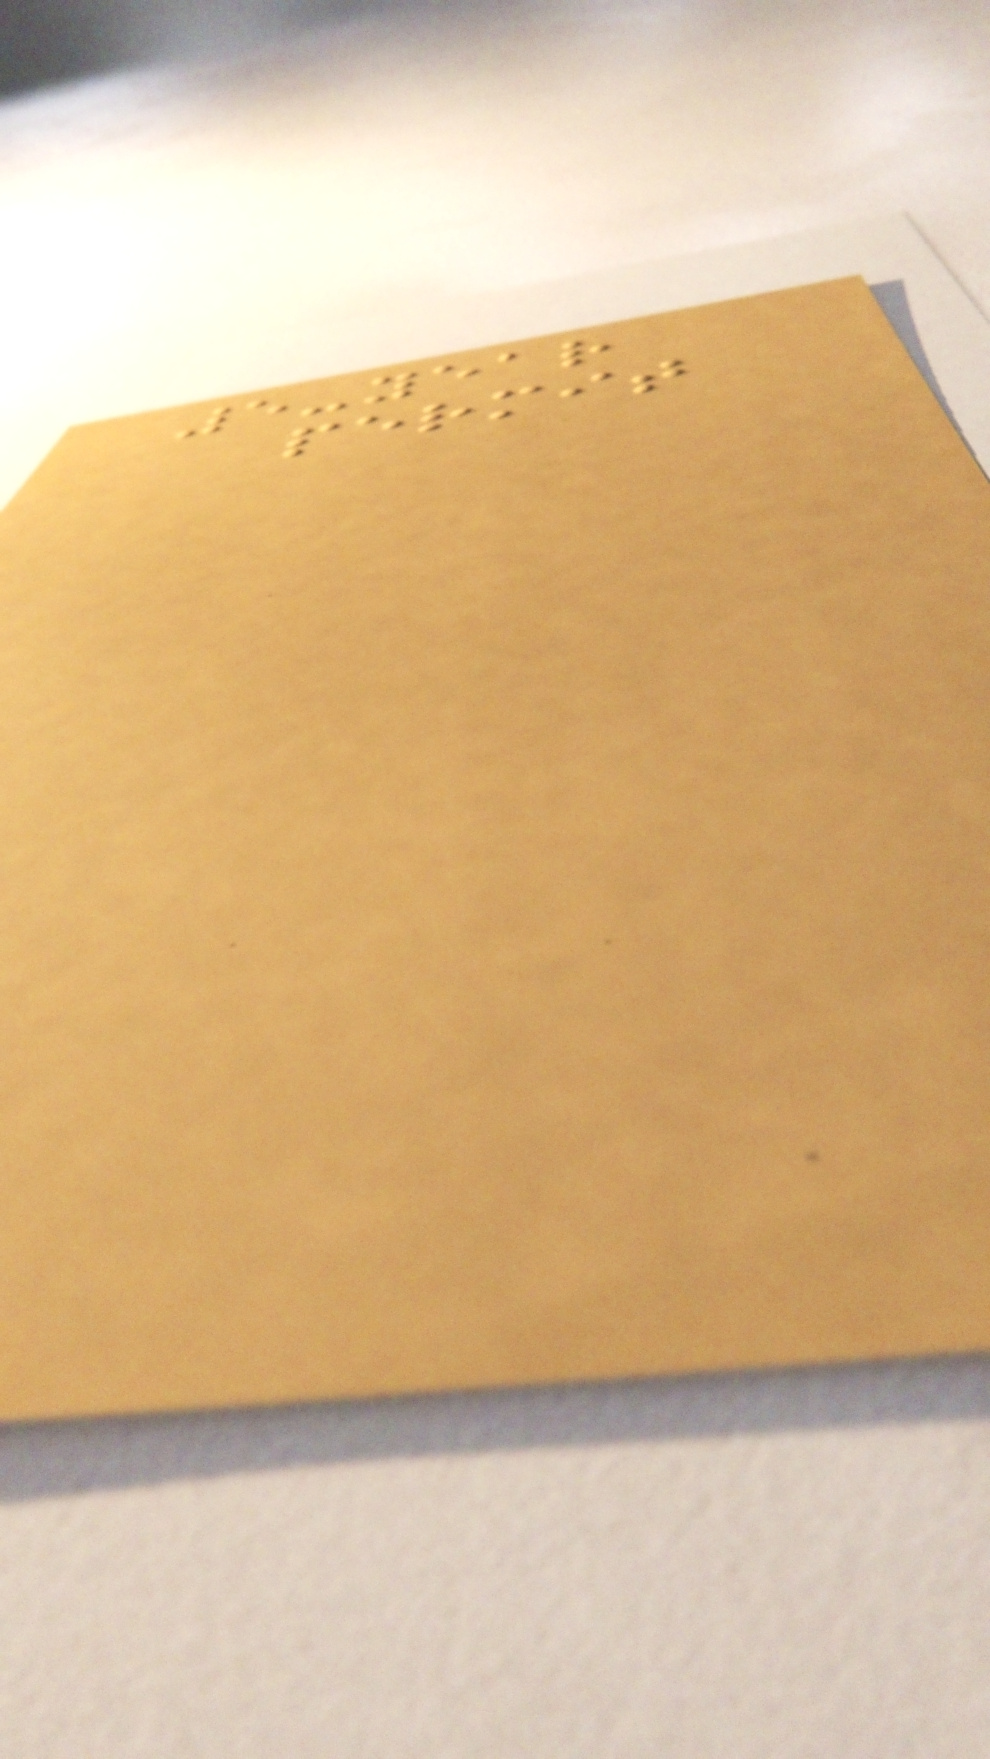5-year
permit
